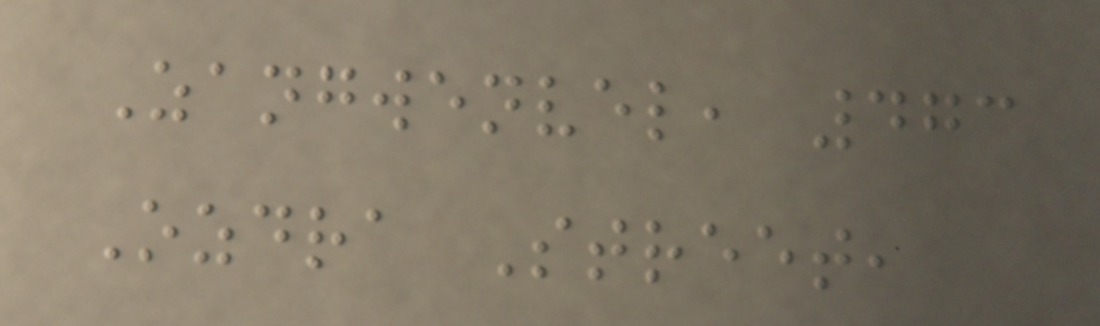Zangwenvel, 473
Ozdra Street,
